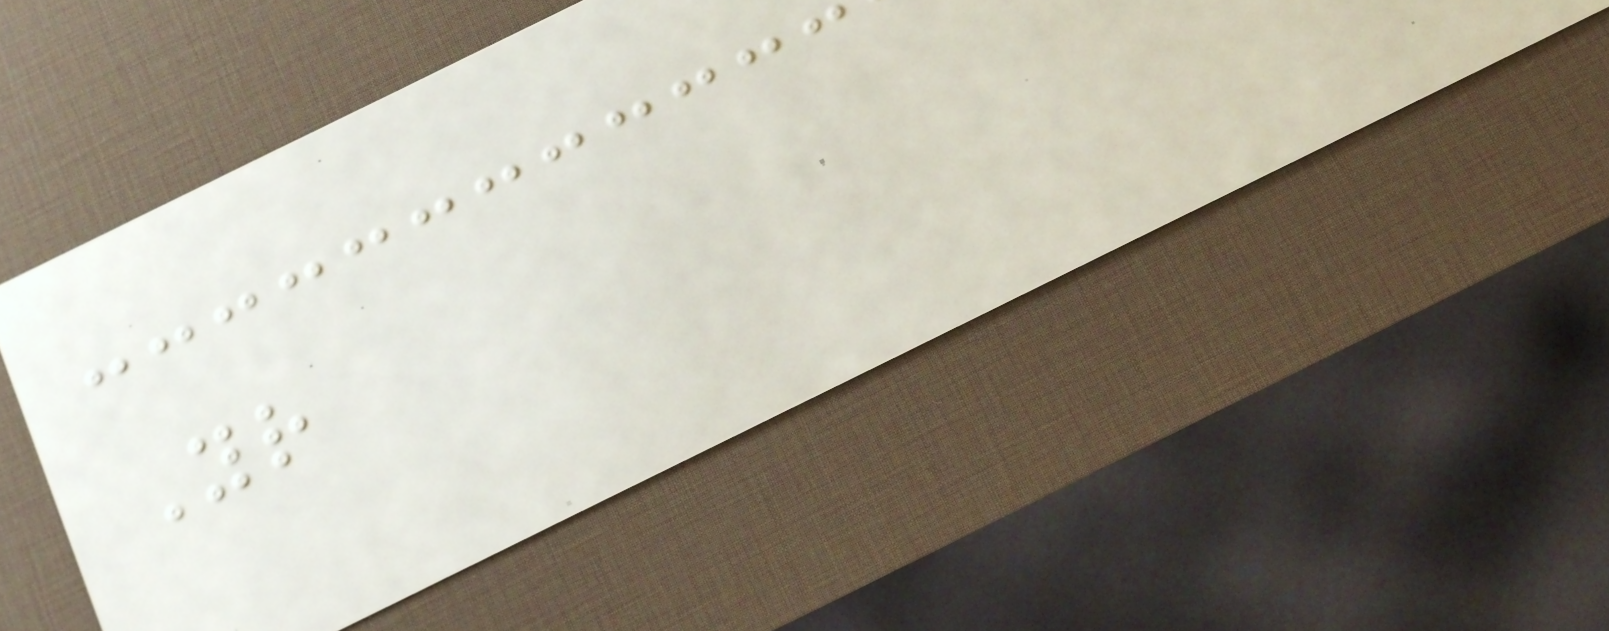Your
